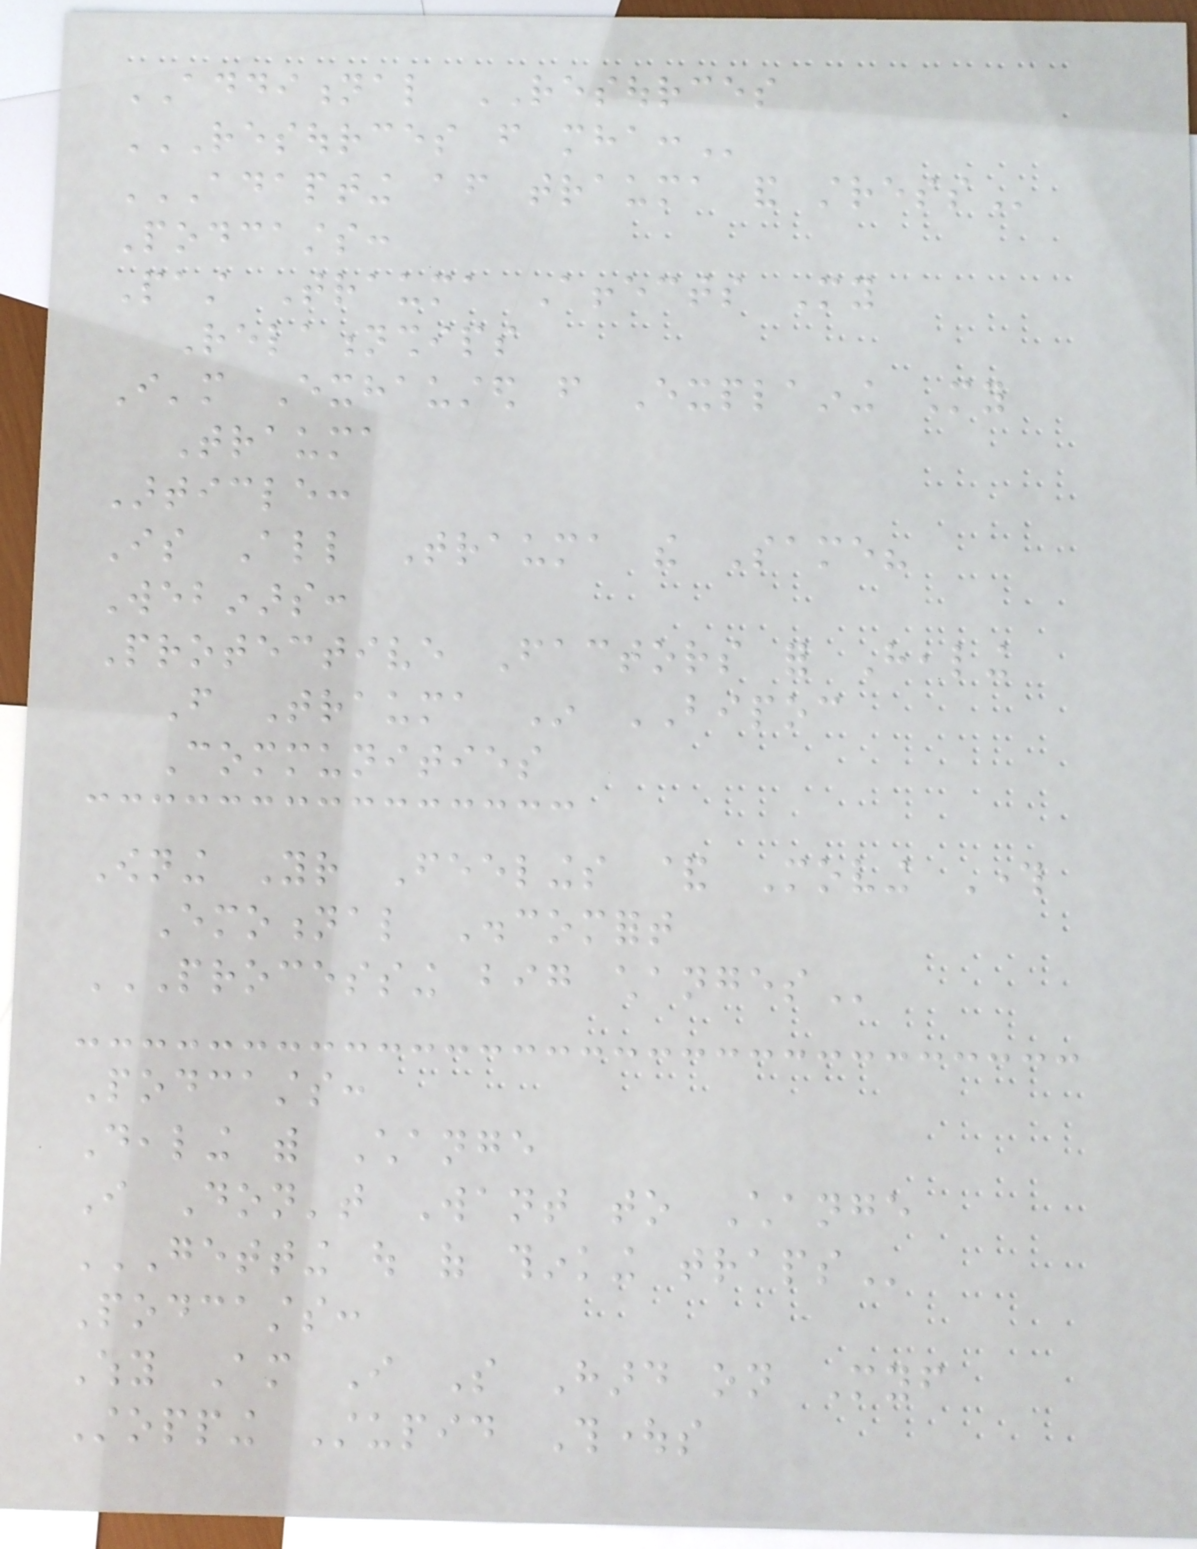ADDITIONAL RESOURCES
RESOURCES FROM MHA:
ADAPTING AFTER TRAUMA AND STRESS
Podcasts:
Past Trauma Affects My
Relationships
I'm Exhausted from Explaining My
Trauma
Article:
Is All Trauma the Same?
Webinars:
Protective Factors for Healing
From Trauma In BIPOC
Communities
Owning Your Feelings & Moving Through
Emotional Discomfort
PROCESSING BIG CHANGES
Podcasts:
Dealing with Change
I Don't Want to Change
GETTING OUT OF THINKING TRAPS
Podcasts:
Why Am I So Hard on Myself
Stopping Stupid Thoughts
